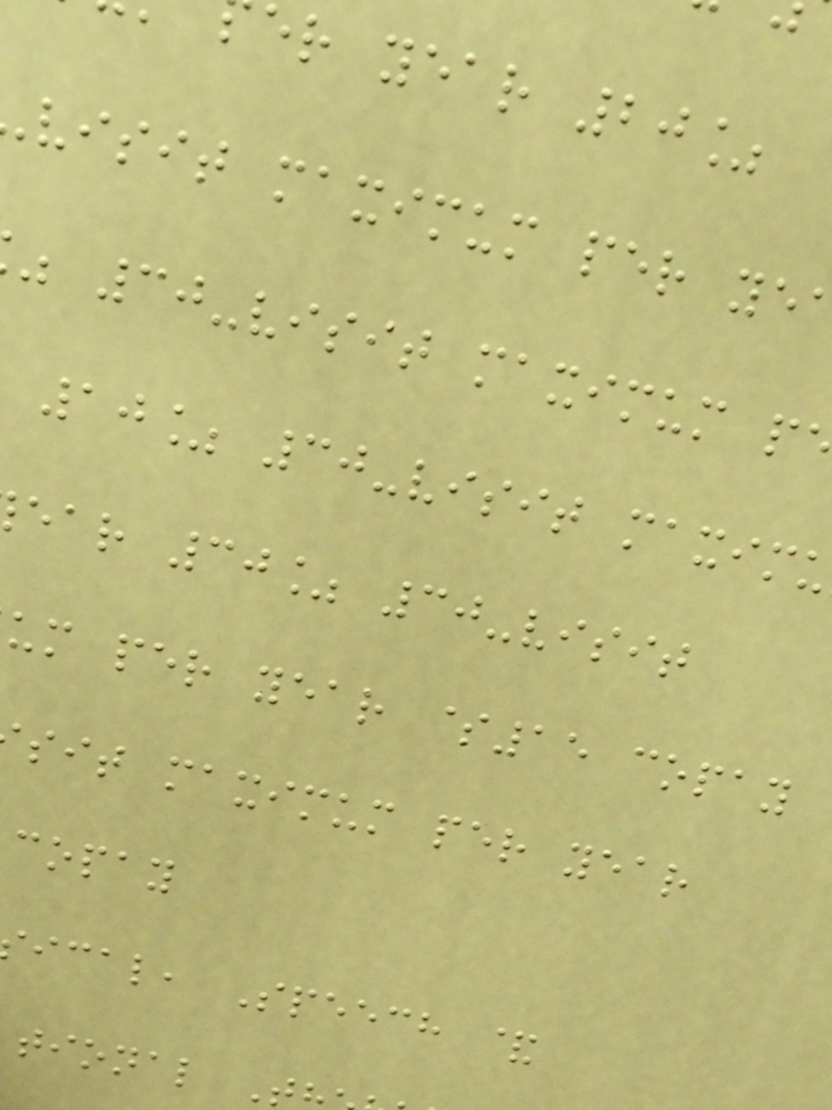er year 20%
visit maximum per ye
30-visit maximum p
10% 30-visit maxim
ear 30% 30-visit
um per year $15 copay
sit maximum per year
copay
ical, Speech &
